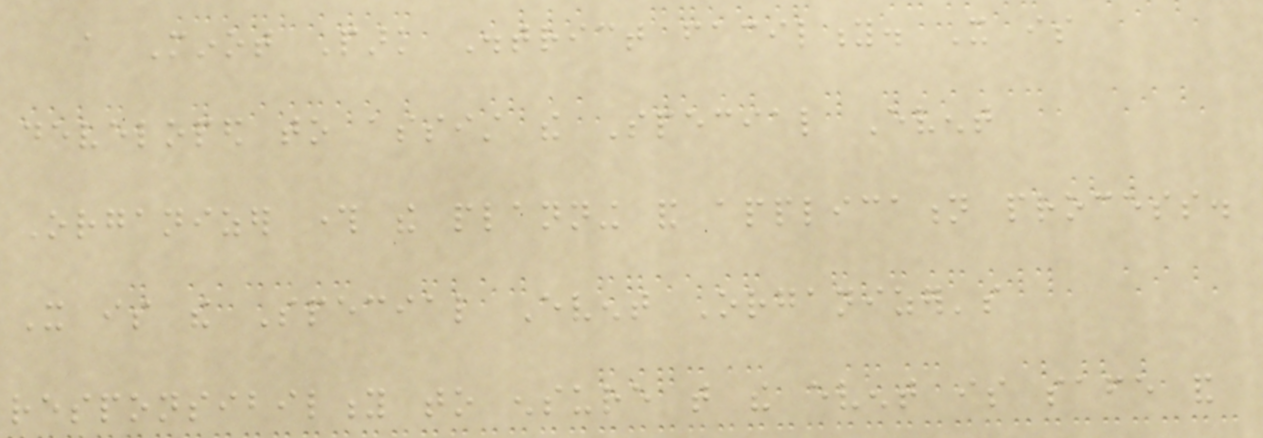a Minot Park District facility. It is
developed to assist the Special Event
Organizer through the planning and application process.
It is the Special Event Organizer's
responsibility to ensure that the event is safe and
